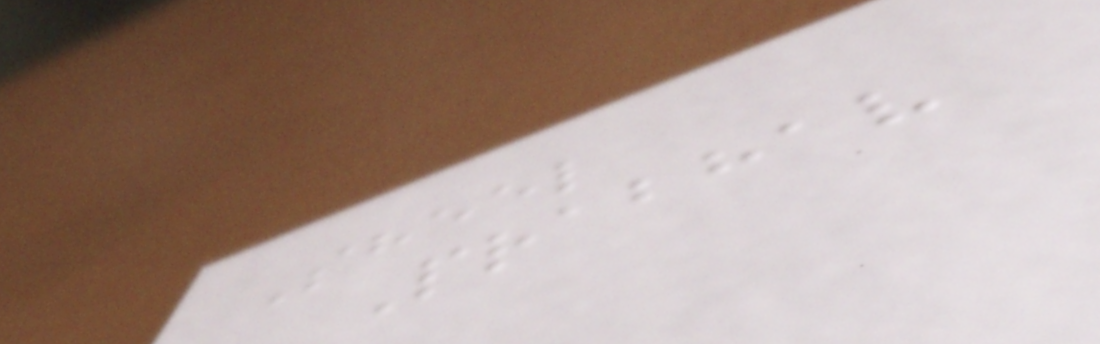Sheel
Prabhav
